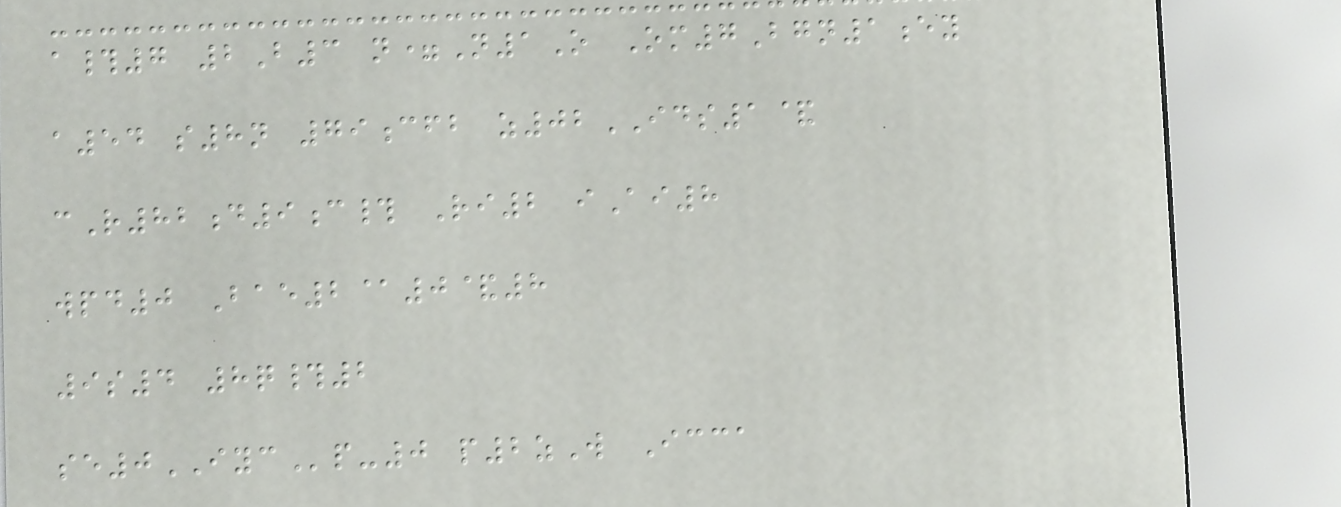a#7 2B3 n=N1O Om7Bgn1ey
a54 s8n 79cfb z02IDS1&
cR82d9c# Ri2 iAi8
wpd0 Bae2@0&8
9s4 8q#2
se0IYCp-0 p2zW Icca
